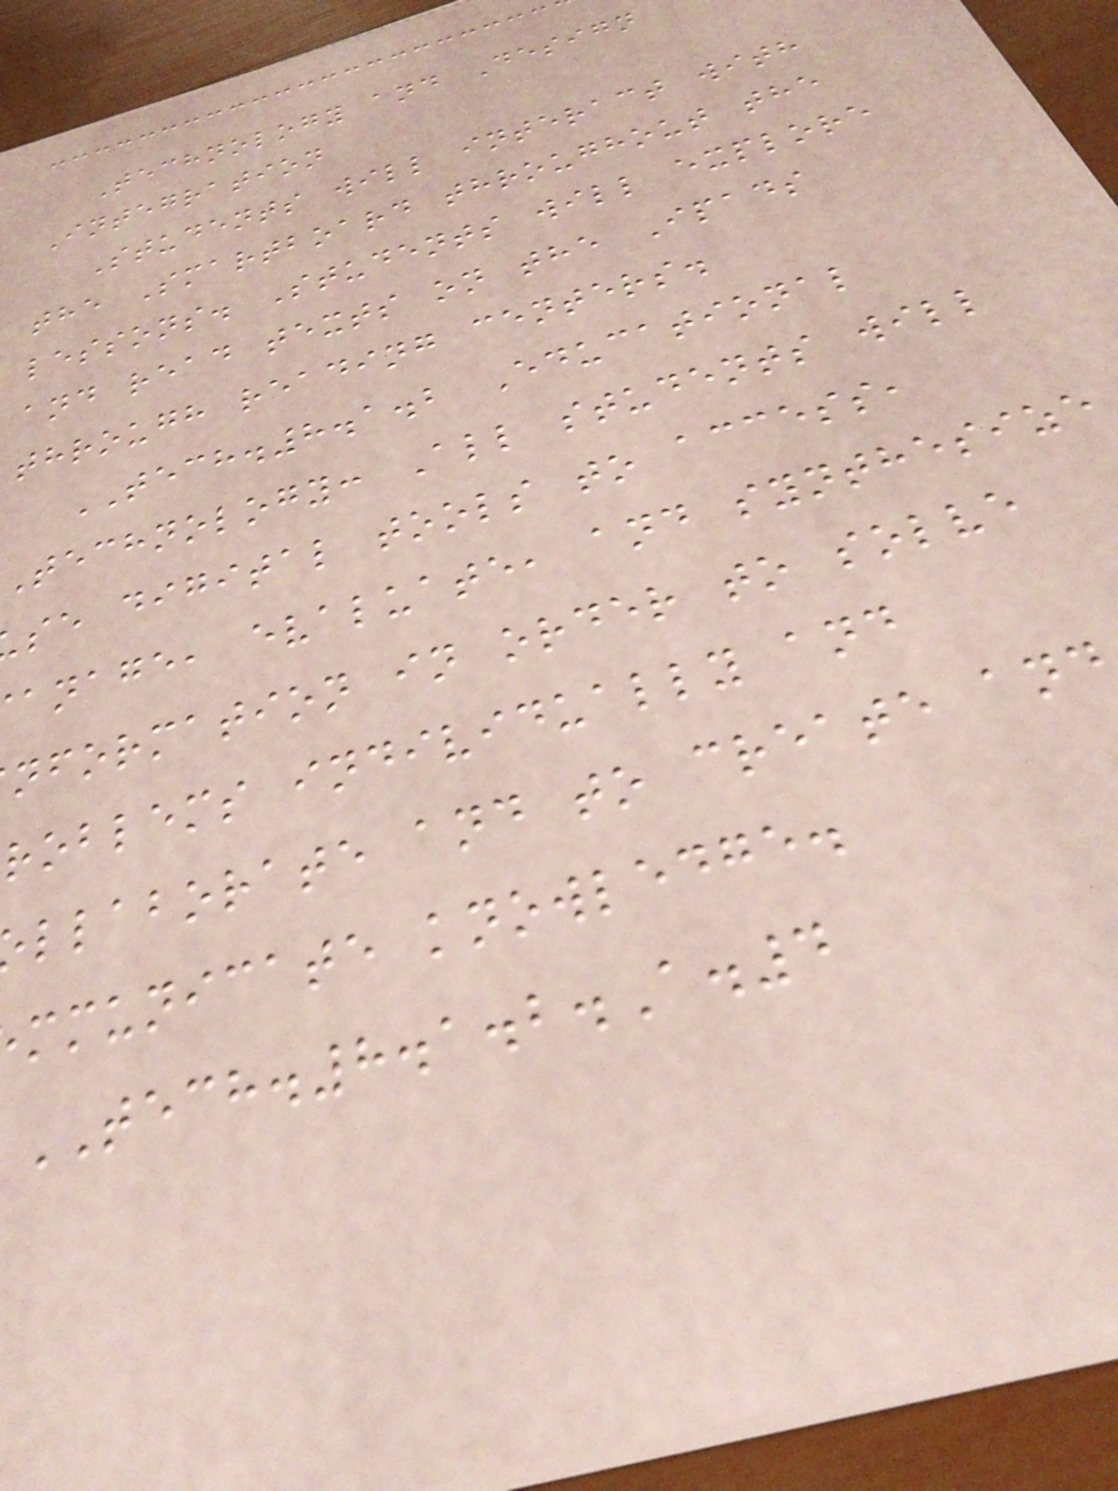Technology and Design
Integration
Students will interact with
the Smartboard throughout the
lessons. Students will explore
and read texts on the Ipads
through reading centers.
TECH.8.1.2 Educational
Technology: All students will
se digital tools to access,
anage, evaluate, and synthesize
nformation in order to solve
roblems individually and
llaborate and to create and
mmunicate knowledge.
TECH.8.1.2.A.4
